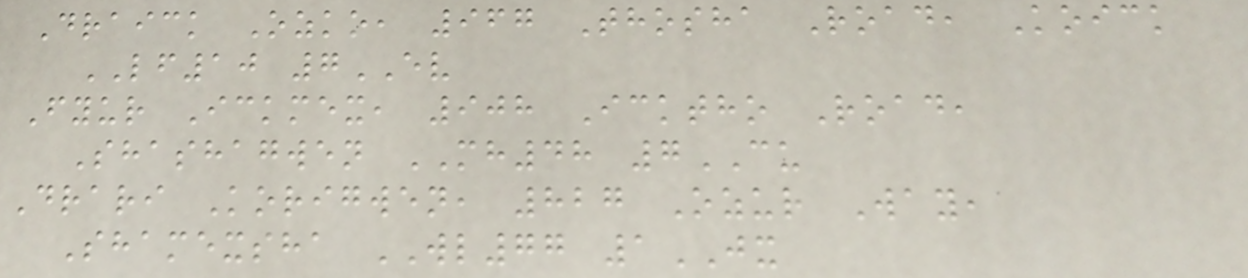Draick Ozko, 967 Thosha Road, Koick
LF10 7EV
Fyur Ickmex, 908 Icktho Road,
Shashagwen MH48 7CU
Drari Korigwen, 827 Ozur Way,
Shamexsha WL77 1JX
